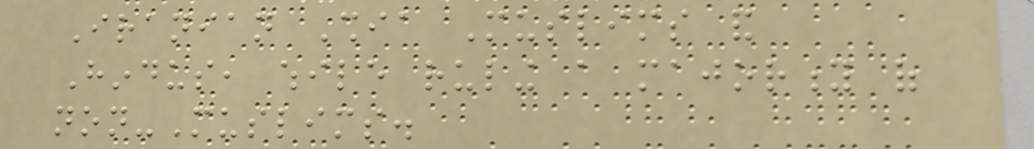Iranian Shia Muslims and
Hindus, while ruling a majority of
non-Muslims.
